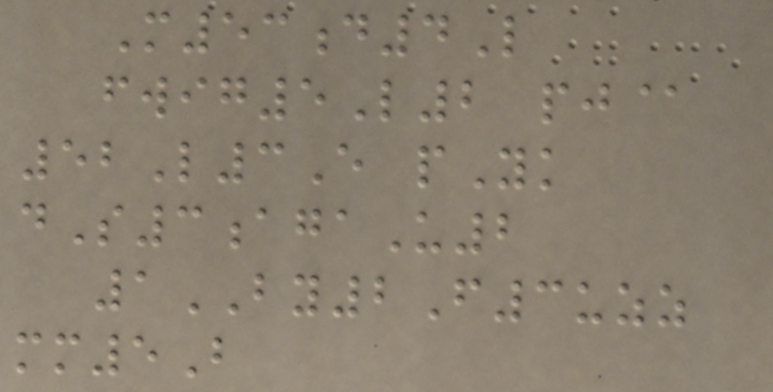M53d4L
fwig5L2 pj@
52L3E pYk
dS3agaU2
1BY2F3uzz
mm5B
